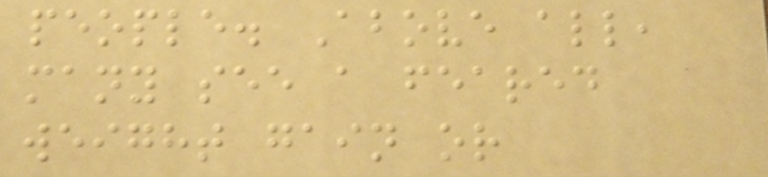people. Above all,
many see a feared
weight gain or
